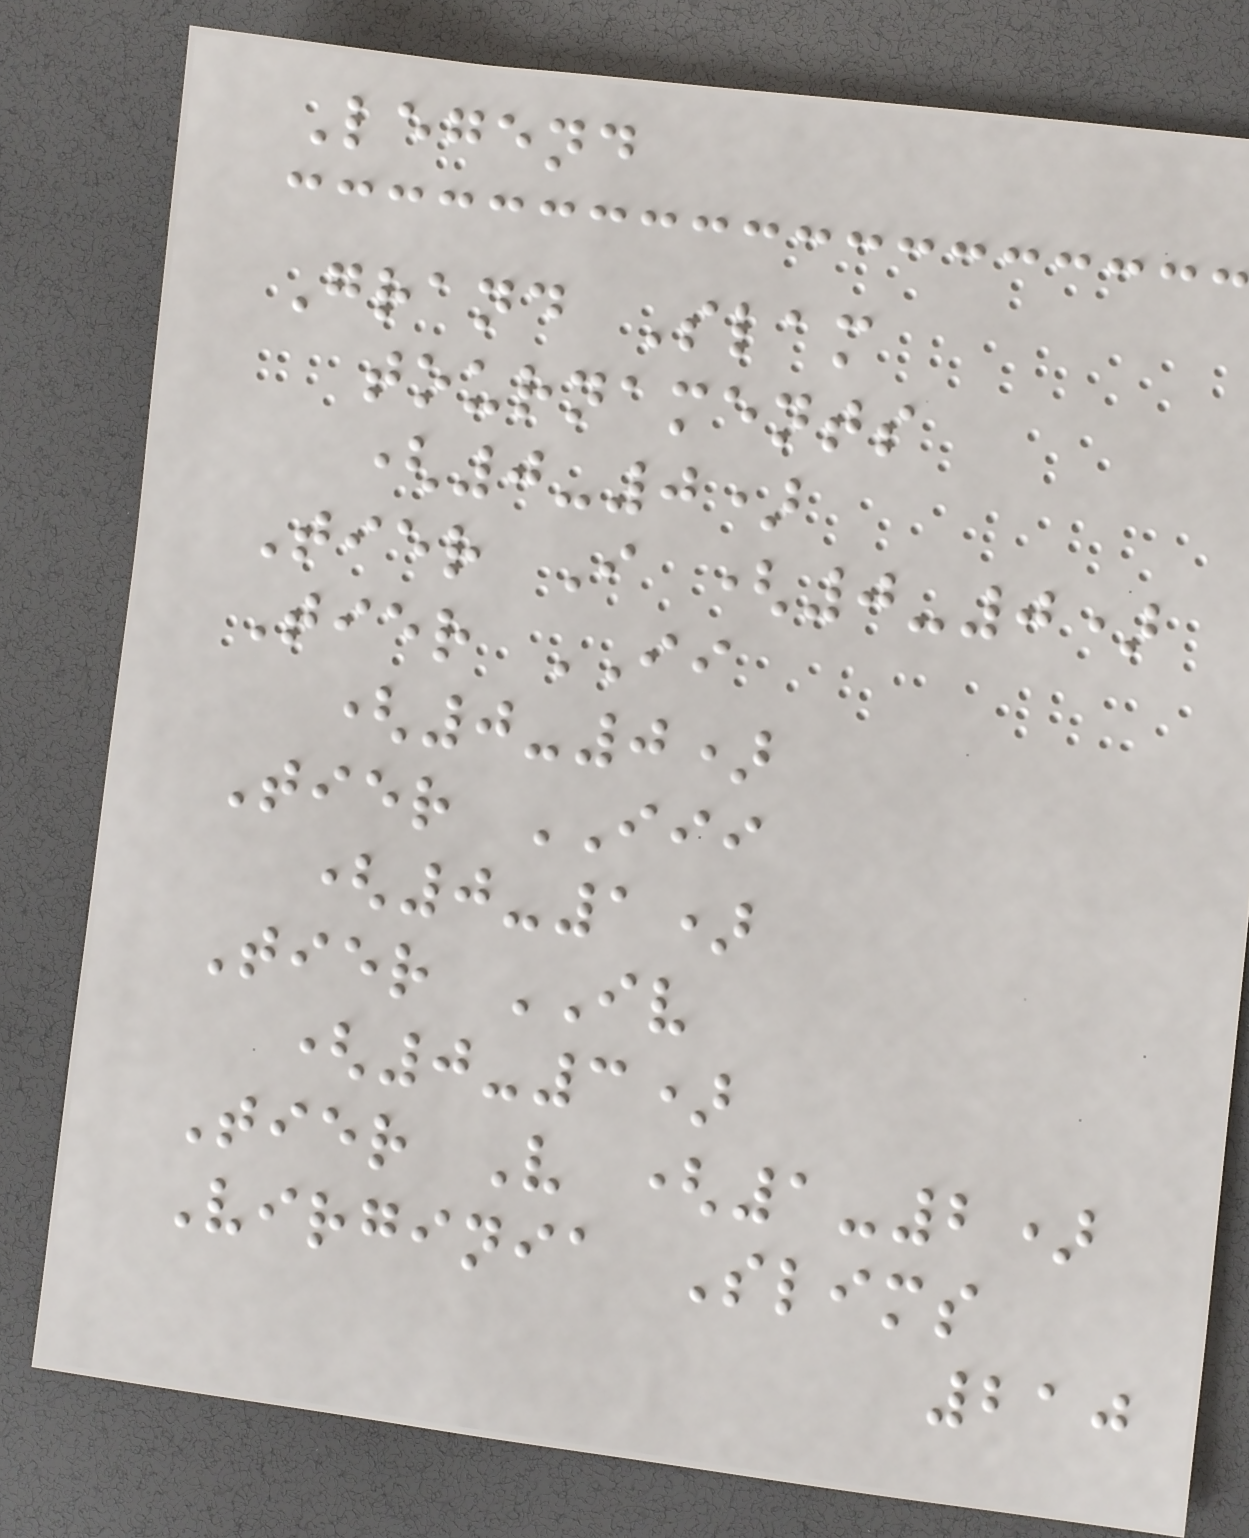Legend
Grand Slam
tournaments
(0-0)
Tier I (0-0)
Tier II
(0-0)
Tier III
(0-1)
Tier IV
(0-3)
Tier V (1-2)
Virginia Slims
210
